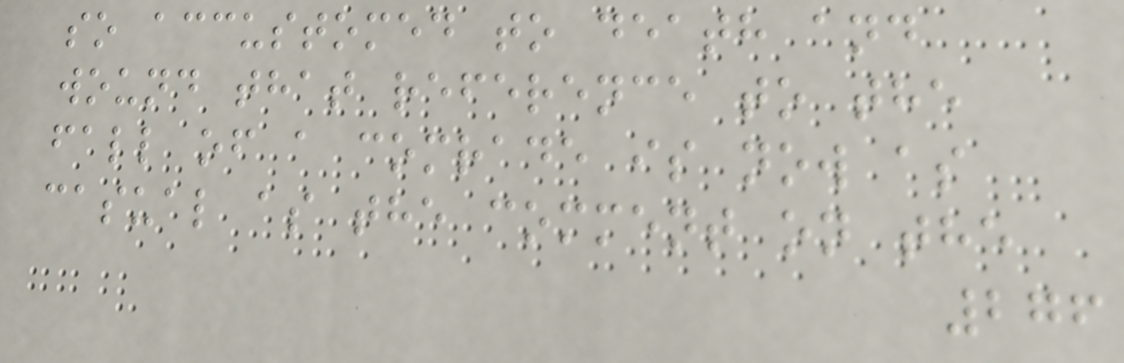so accustomed to death and
wound that reference to the
fall of a comrade is now as
casual as the comment on the
276
